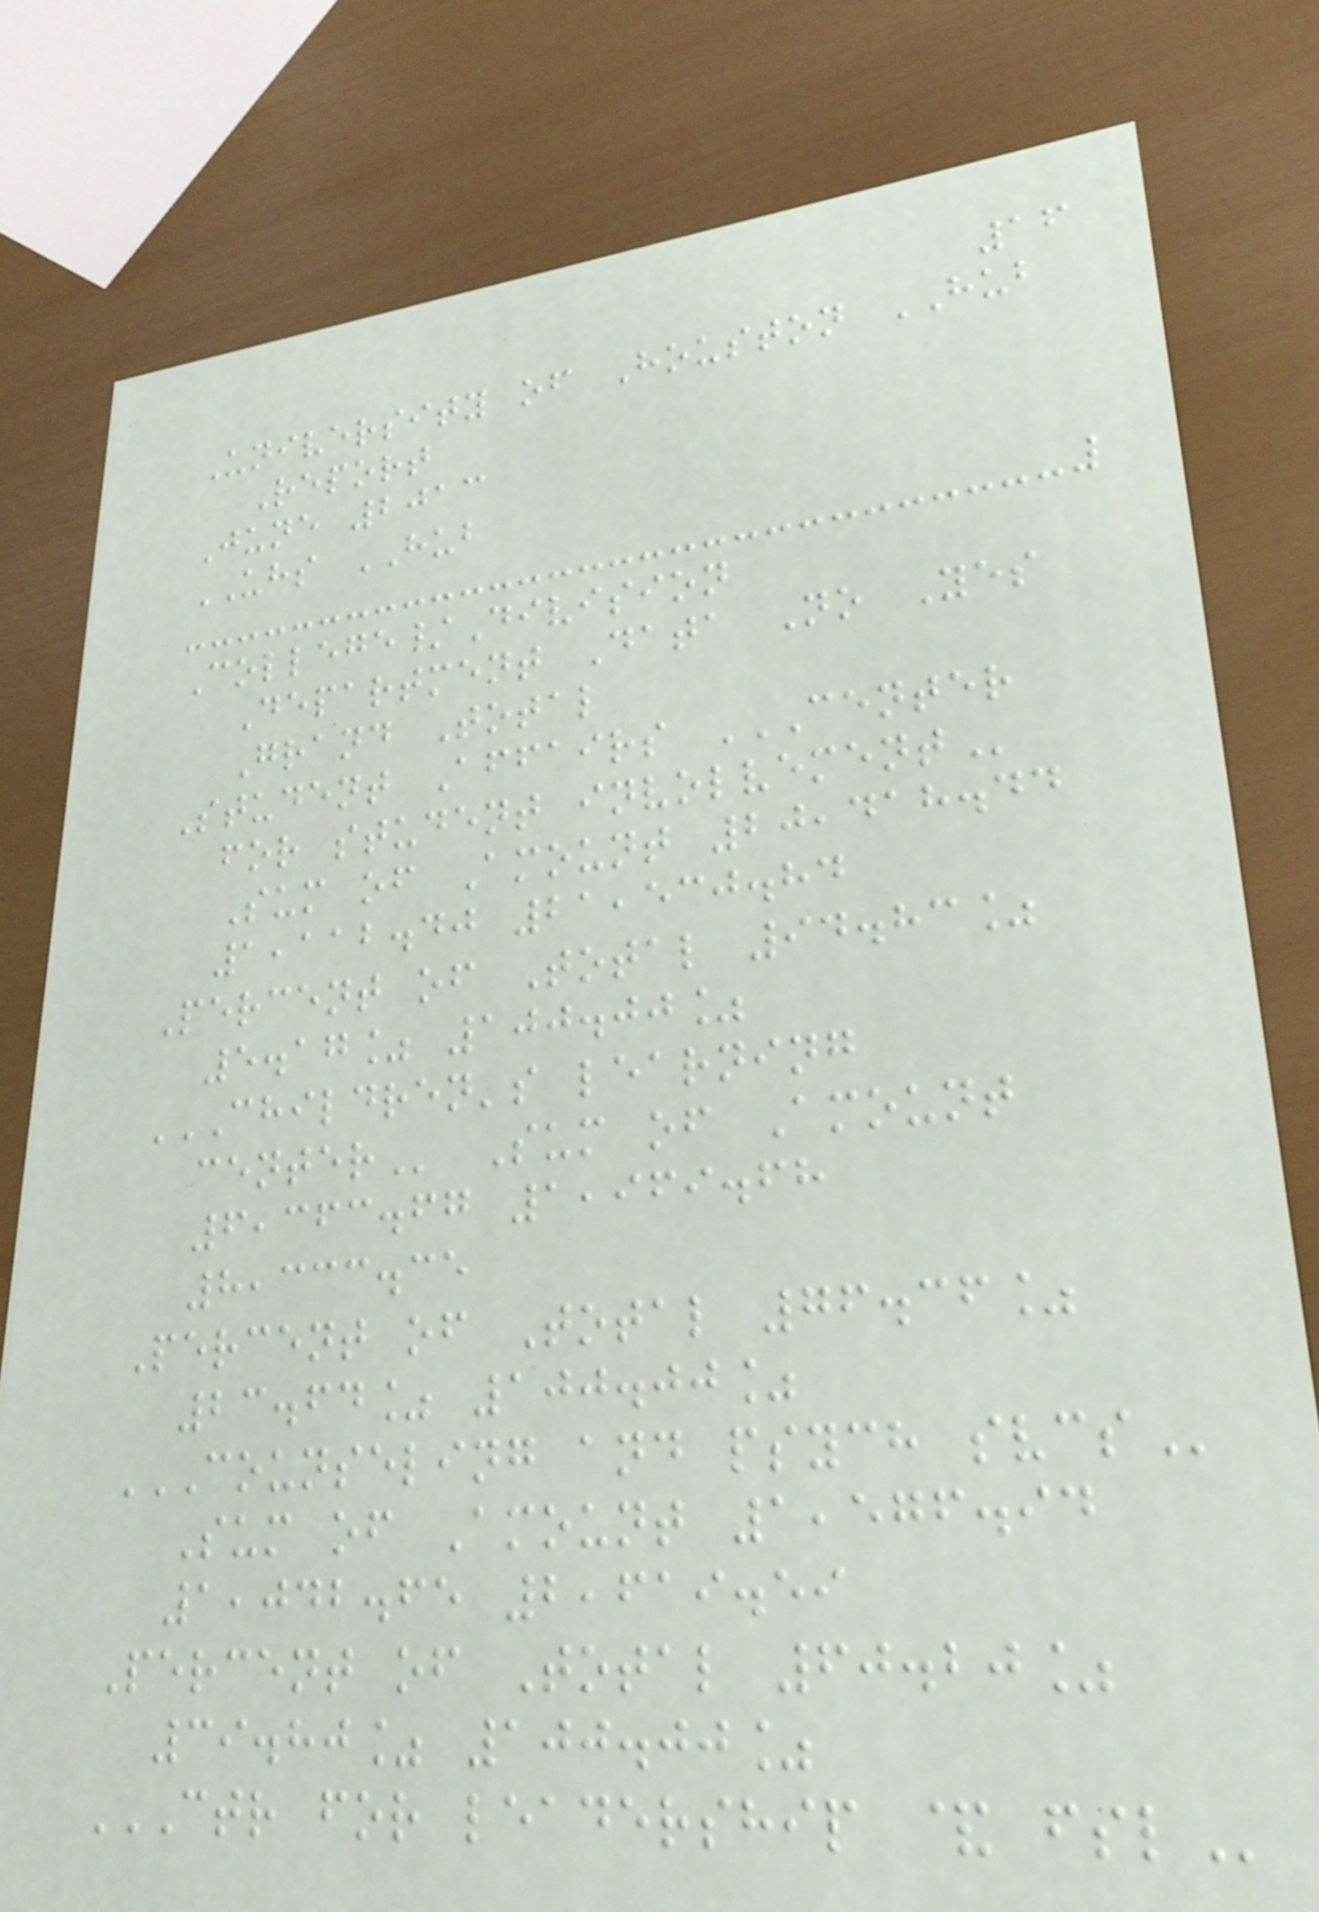16
University of Houston HUB
Report
June 2013
UHS HUB
College/Division
Department Data No Yes
Grand Total
Student Affairs CENTER
FOR STUDENT INVOLVEMENT
Sum of Amount 20,418.44
1,112.40 21,530.84
Percent of Total 94.83%
5.17% 100.00%
CHILDREN'S LEARNING
CENTER Sum of Amount
6,363.67 1,969.68
8,333.35
Percent of Total 76.36%
23.64% 100.00%
COUNSELING AND PSYCH SVCS
Sum of Amount 1,576.94
1,042.65 2,619.59
Percent of Total 60.20%
39.80% 100.00%
CTR FOR LEADERSHIP & FSL
